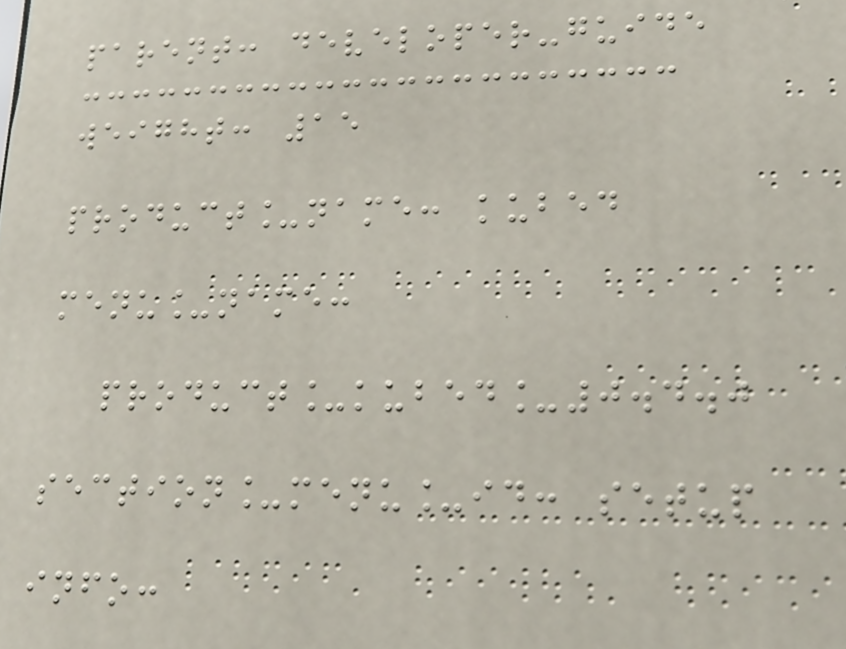parent: developer-guide
weight: 15
product_name: kubed
menu_name:
product_kubed_0.4.0
section_menu_id: setup
info:
